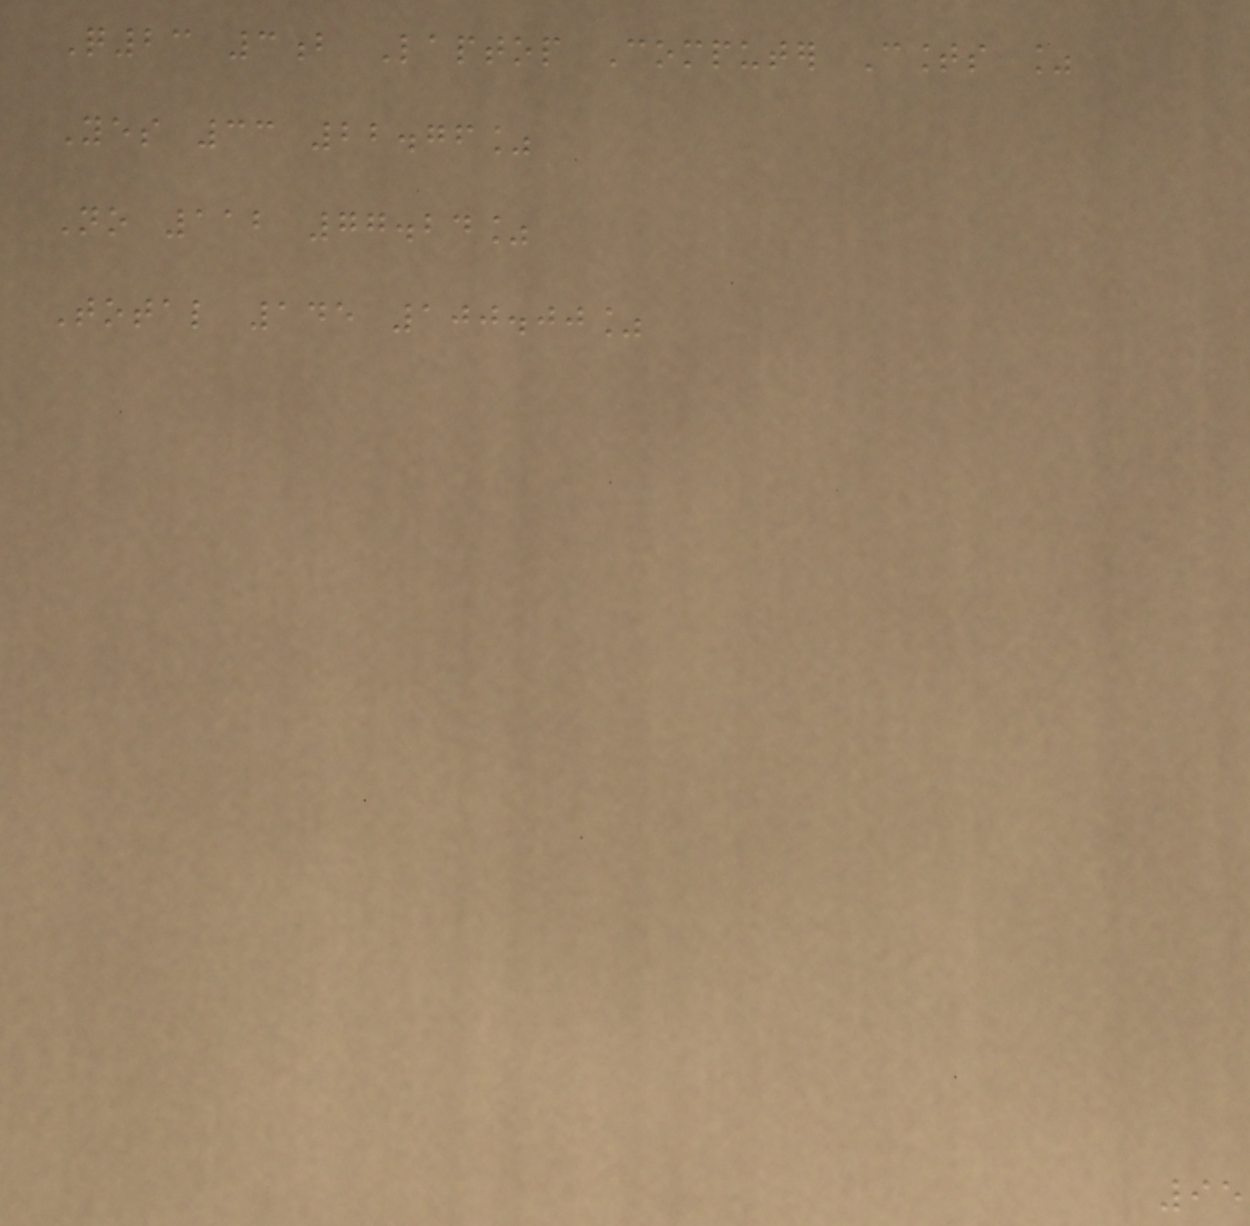Q23 3b Laptop Computer Counts %
Yes 33 22.76%
No 112 77.24%
Total 145 100.00%
95
